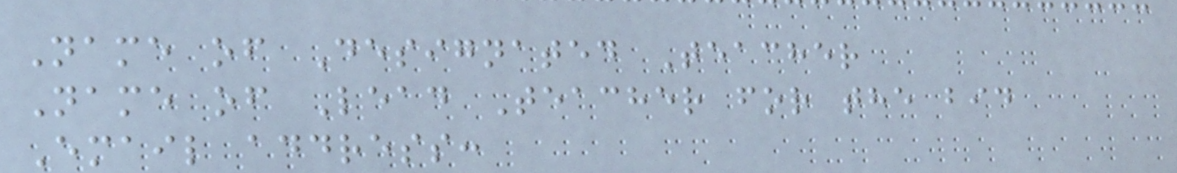Name of Designated Teacher
Name of Lead Teacher for the bid
Email address:
